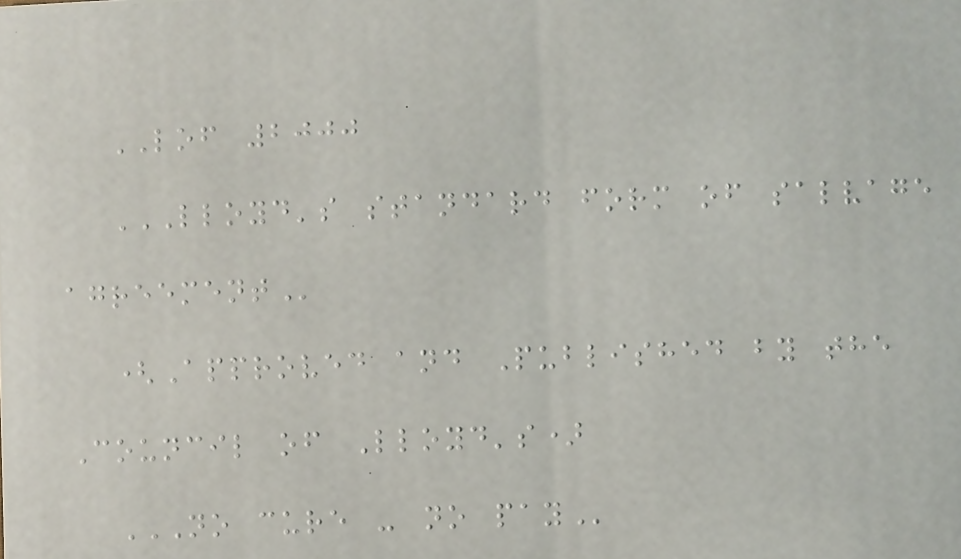LOF 2000
LLOYD'S STANDARD FORM OF SALVAGE
AGREEMENT
(Approved and Published by the
Council of Lloyd's)
NO CURE - NO PAY
